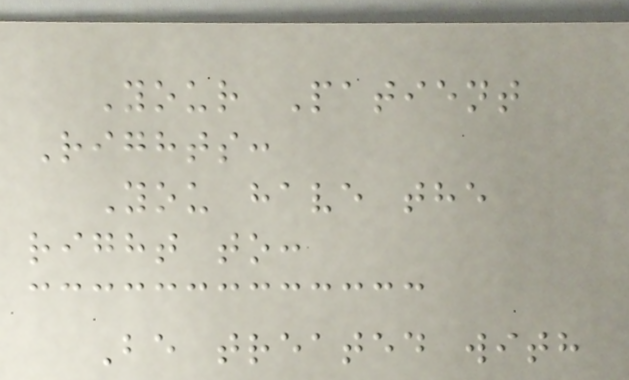Your Patient
Rights:
You have the
right to:
Be treated with
